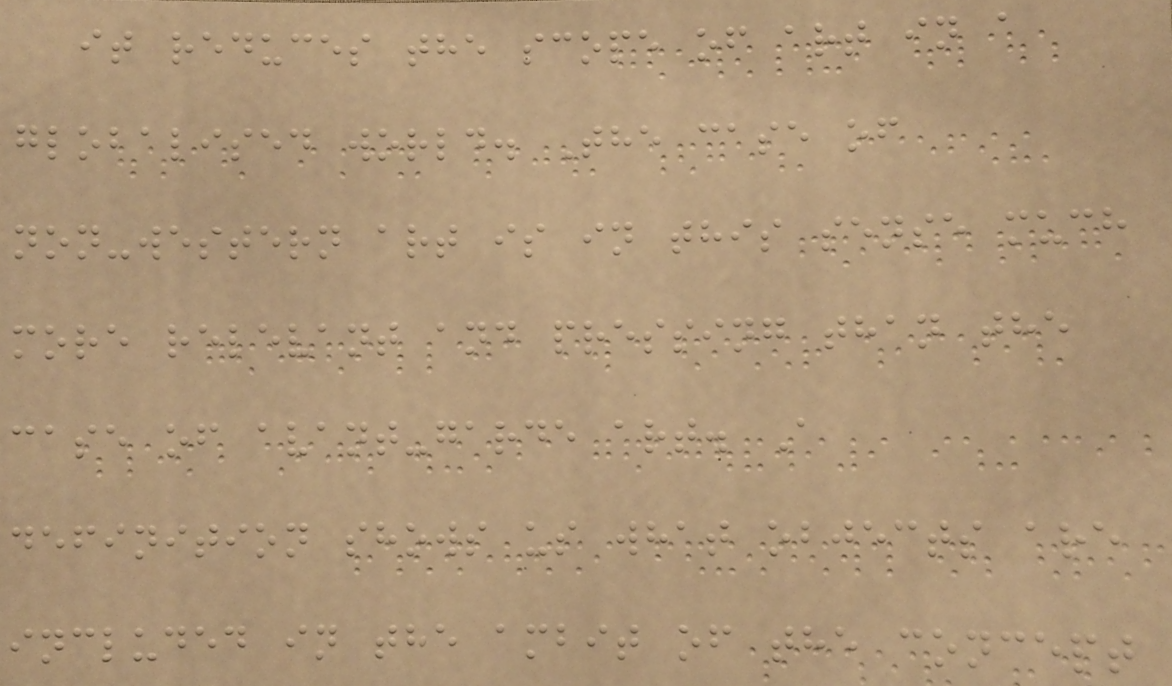it reduces the scope of art in a
globalised world. The case of
non-western art is in this sense much
more relevant and pressing than the
case of avant-garde art. A
definition shows us what objects are
included in the ambit of the concept
